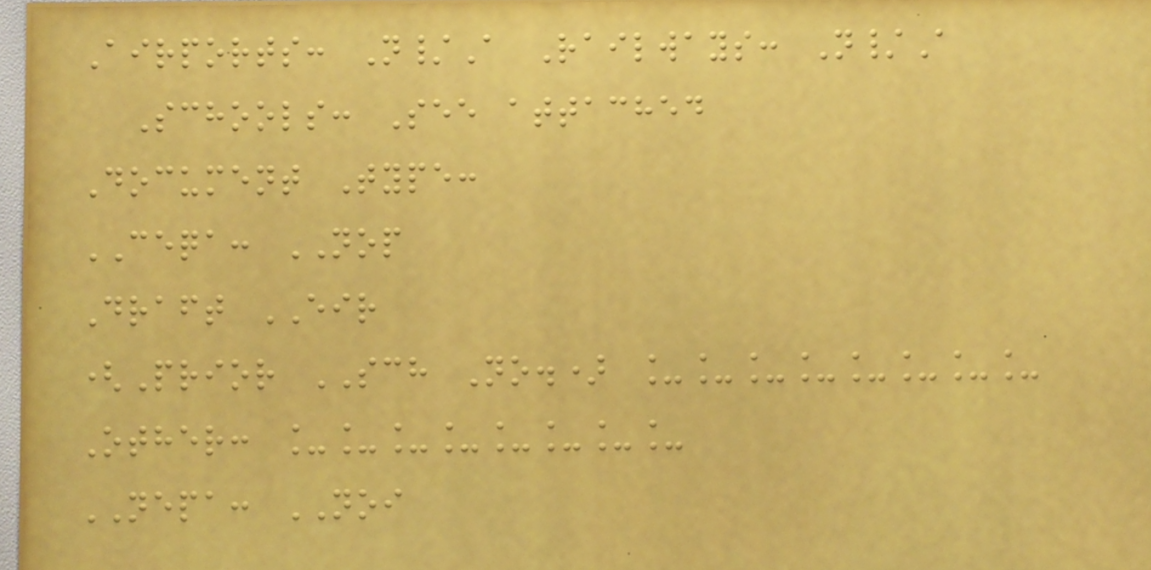Airports: N/A Railways: N/A
Schools: See attached
Document Type:
CEQA: NOP
Draft EIR
(Prior SCH No.) ________
Other: ________
NEPA: NOI
